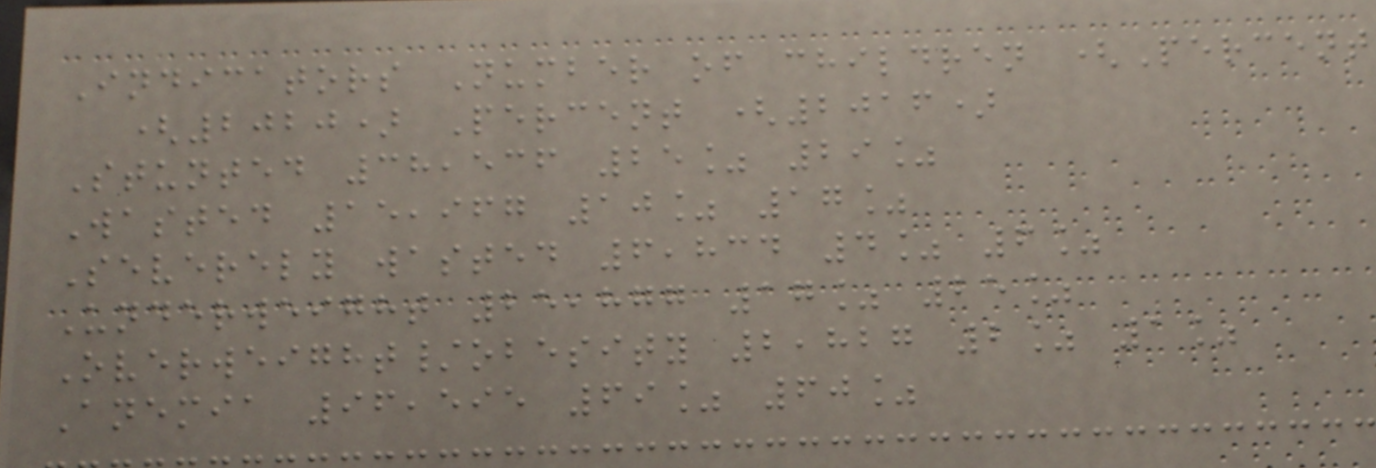Indicators Number of children (Percent
(2020) Percent (2016)
Stunted 38,536 25% 29%
Wasted 15,967 10% 17%
Severely wasted 6,834 4% 6%
Underweight 25,877 17% 25%
Overweight/obesity 2,827 2% 1%
Anemia 96,595 69% 60%
